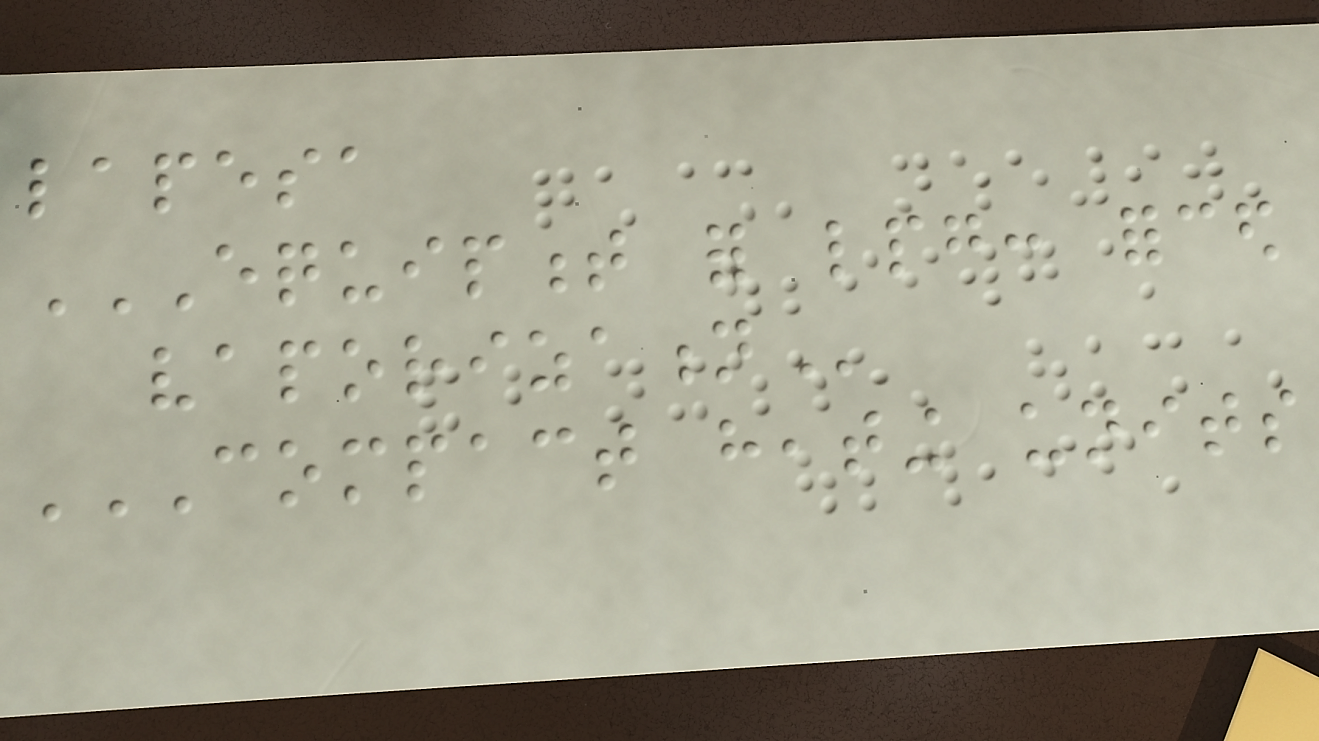lapesa
EQUIPMENT FOR LPG: FORCED
VAPORIZATION
COMPACT HEATING UNITS
